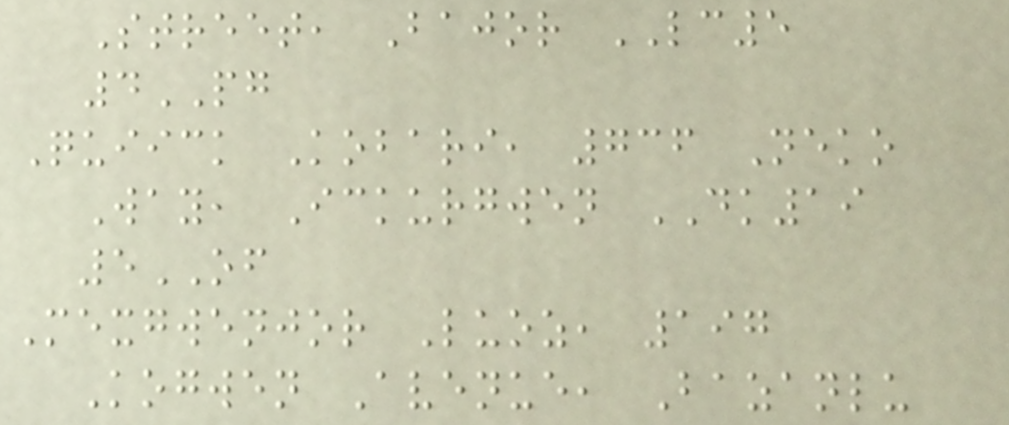Street, Bajor LC5
4PG
Quiick Kobari, 736 Neko
Way, Ickurgwen DK19
5OF
Mexgwenjor Luoz, 197
Kogwen Avenue, Bazanlu
